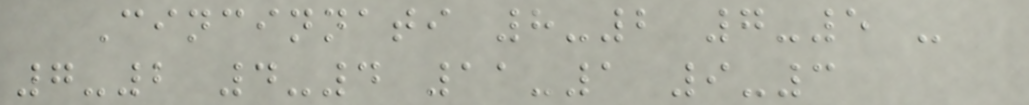Cincinnati 8-2 7-5 -
7-2 4-4 11-1 9-3
